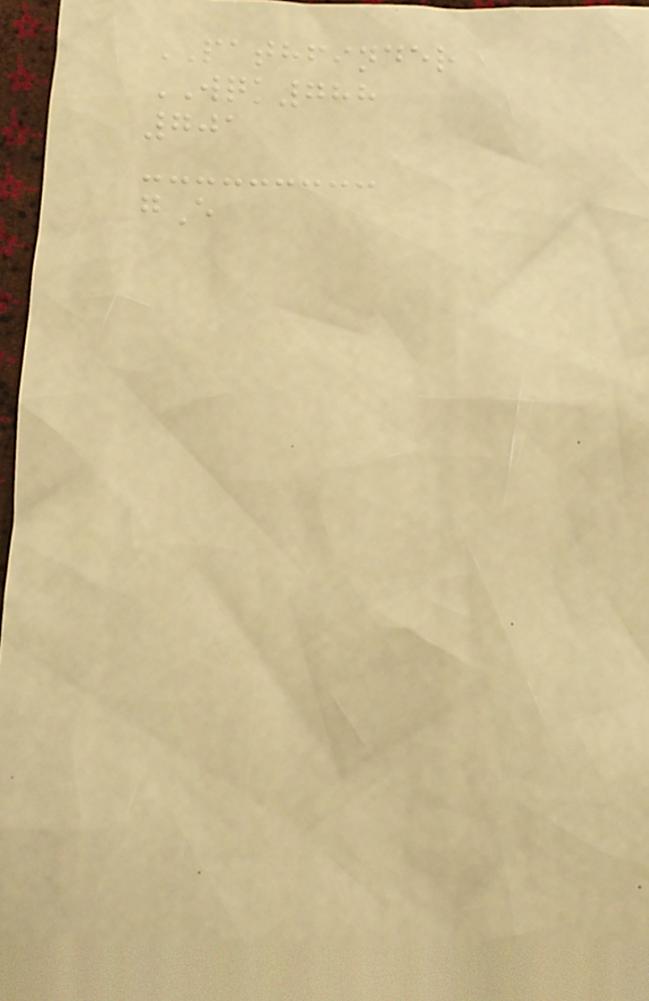PATHFINDER
WQK788
701
gE
